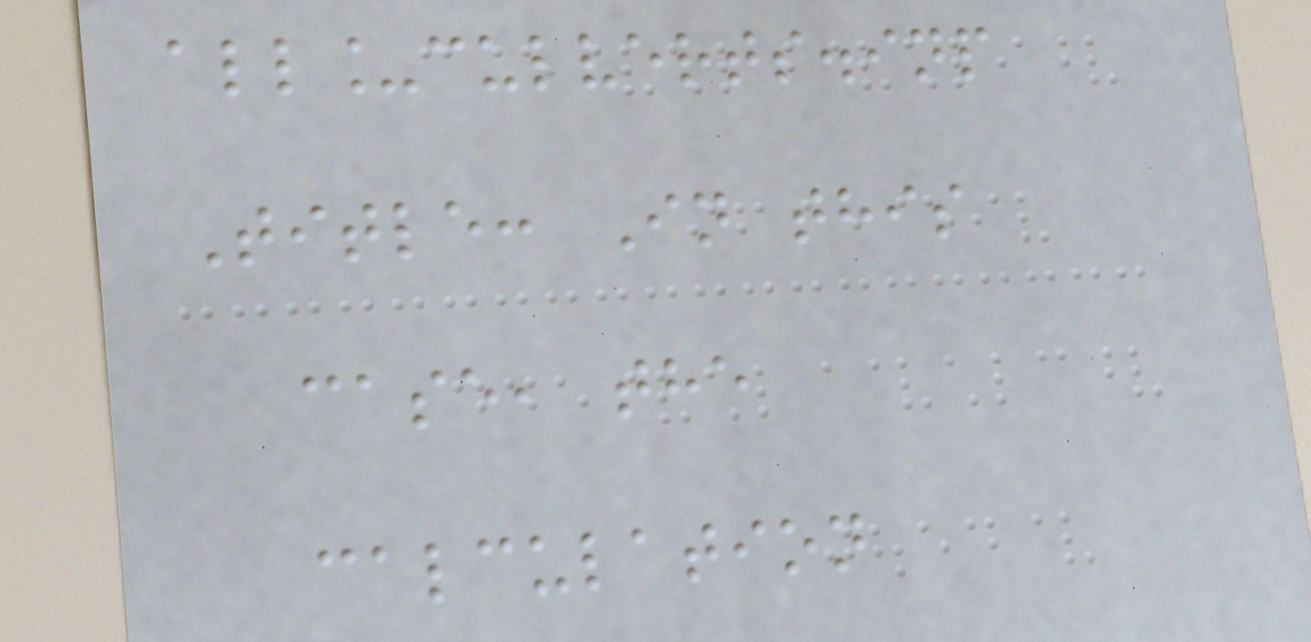all_culverts.inp
Title: In this
case, the
calculation
